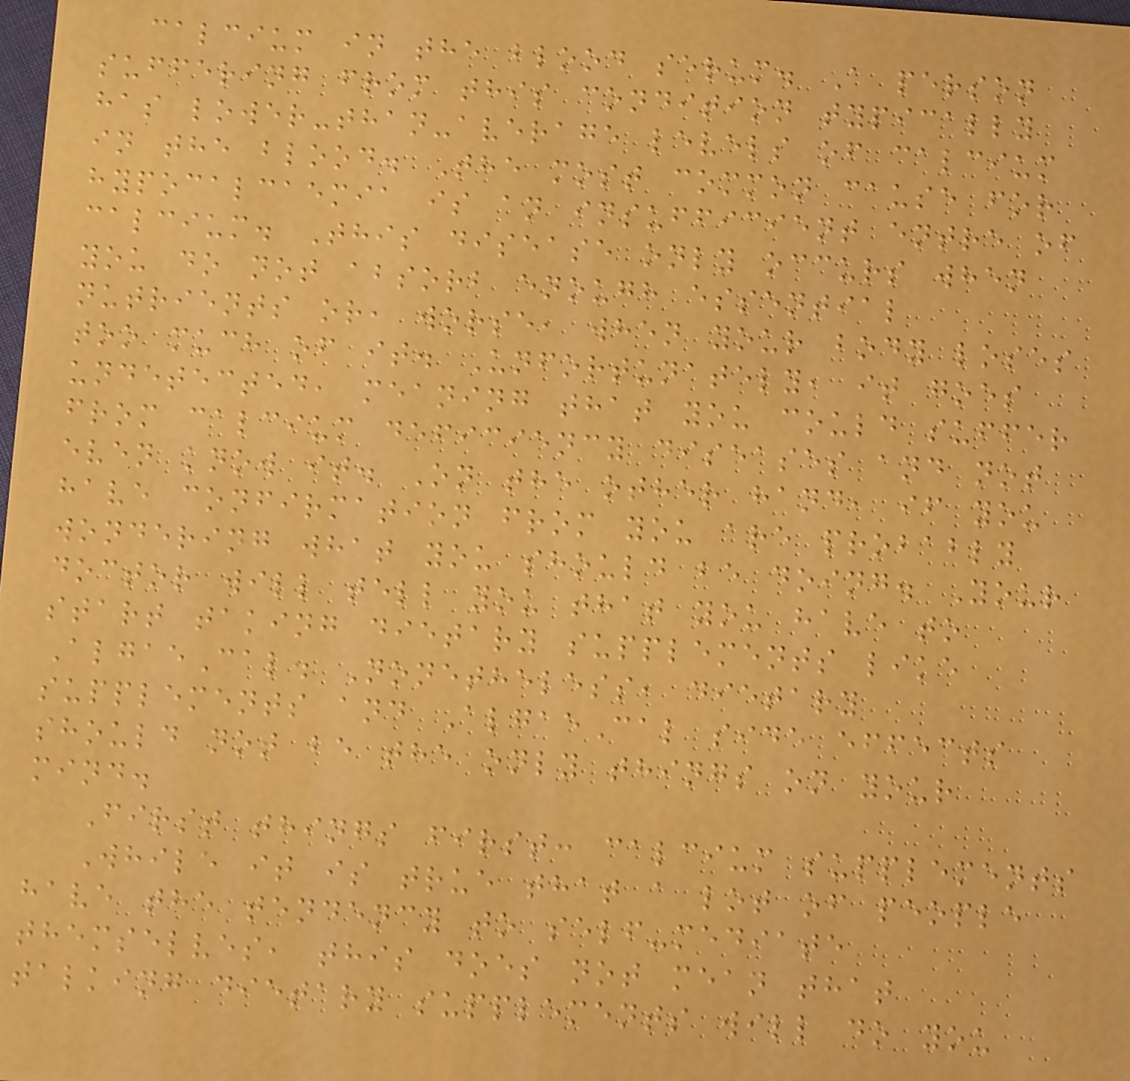calcium in the blood serum. A person
suffering from this condition typically
has lower-than-average levels of calcium
in the blood. The most common cause for
hypocalcaemia is an insufficient entre of
calcium. This disease only occurs when
you do not absorb enough essential
nutrients or, worse, when your body loses
too much of it. Unfortunately, it goes
undetected, meaning that you could suffer
from calcium deficiency diseases and not
even know it. On the other hand, if you
have confirmation from you are probably
wondering what you should be doing. Your
doctor will tell you that you have to
start taking dietary supplements like
AlgaeCal. Nonetheless, dietary
supplements and AlgaeCal side effects
should not be the only things on your
mind.
First things first: calcium supplements
While it is true that a lot of people
have the tendency to self-mediate
themselves, this does not mean that
talking dietary supplements will do you
